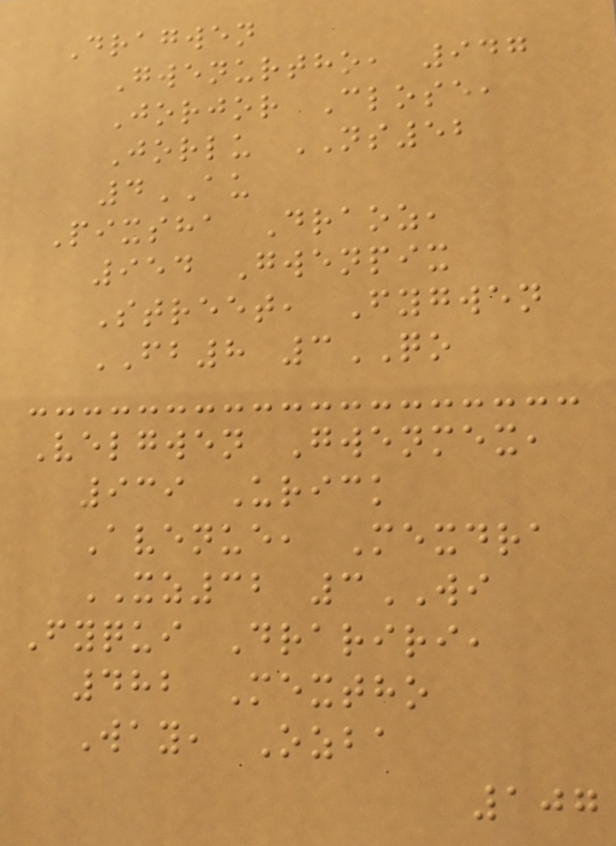Dragwen
Gwenurtho, 947
Jorjor Close,
Jorlu NS52
4AU
Pixsha Draoz,
954 Gwenpix
Street, Fygwen
FB8 3QO
Velgwen Gwenmex,
939 Urick
Avenue, Mexdra
XZ32 3WI
Fyqui Drariri,
482 Mextho
Way, Ozba
107
